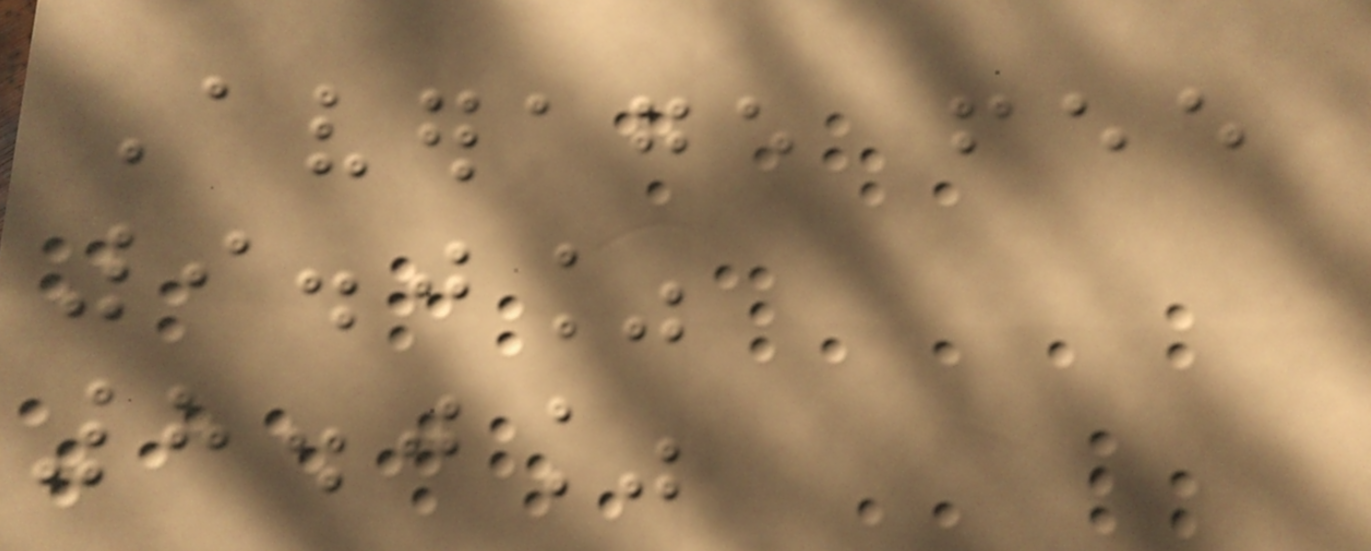Average fee
9.0%
8.0%
